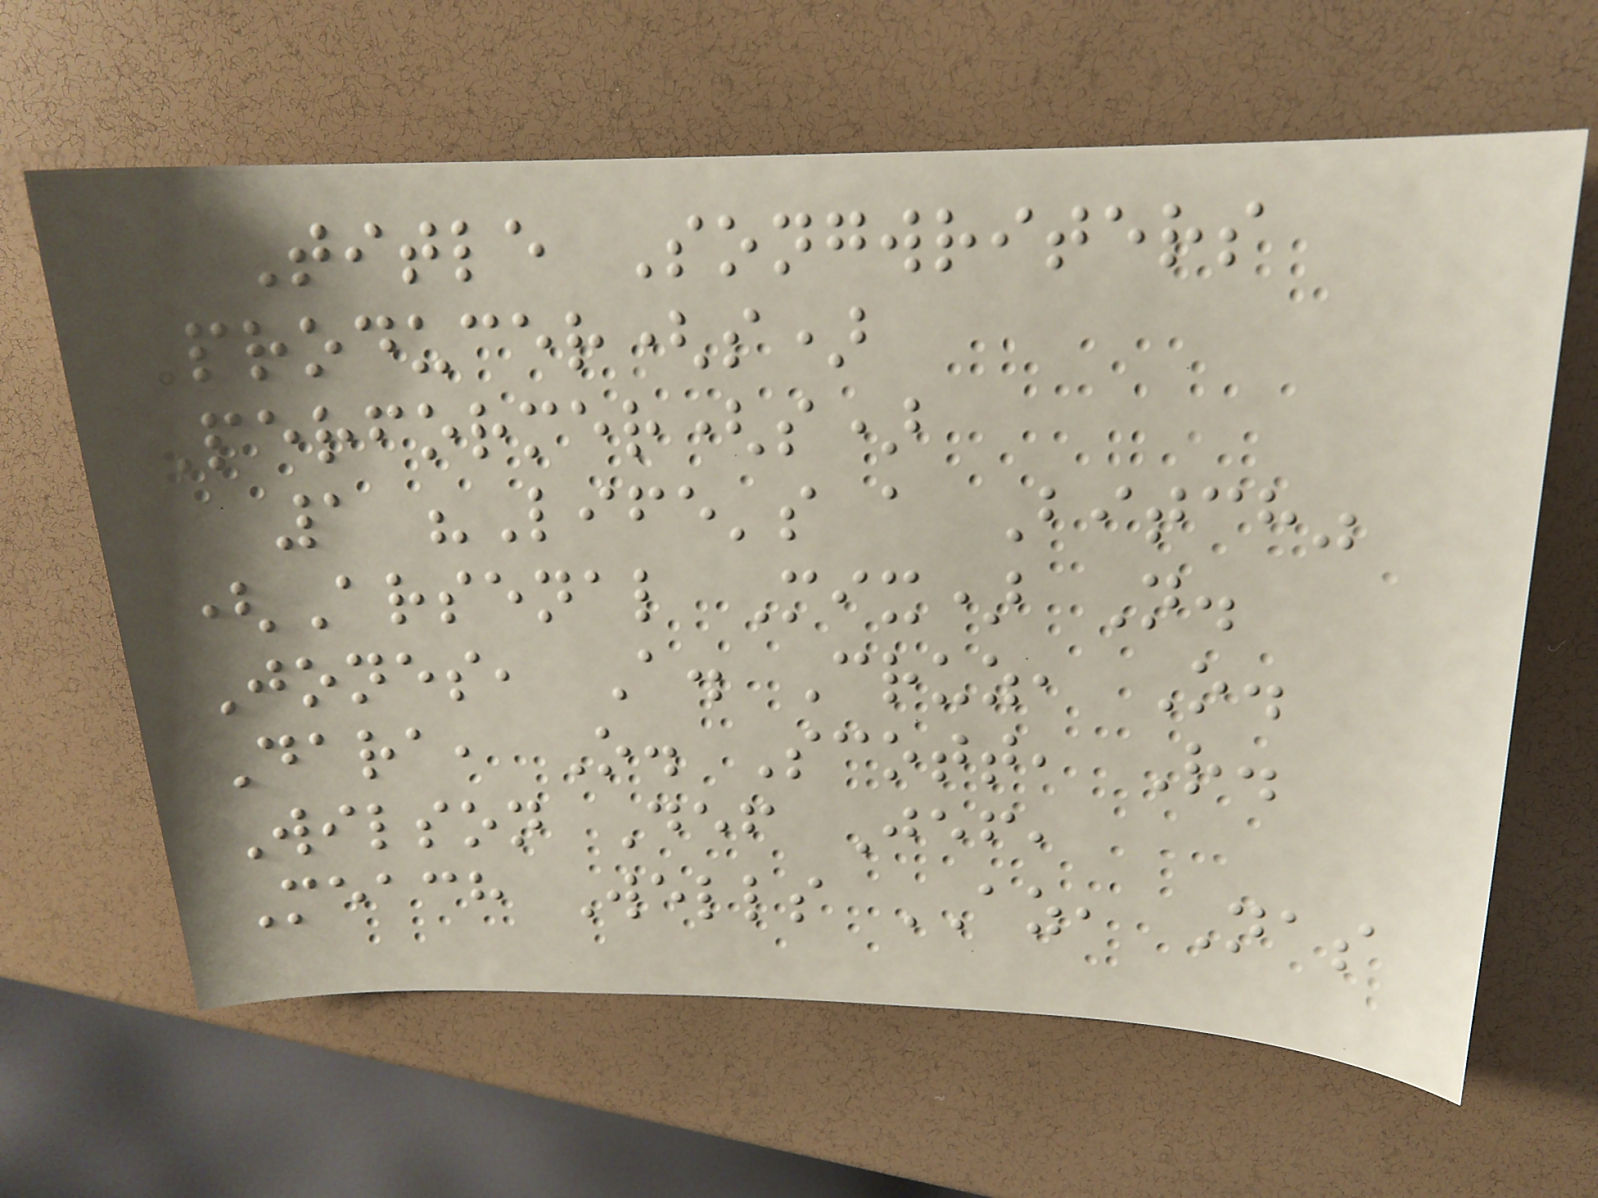Title Songwriters
Producer(s)
Performer(s)
1 "Life's a Bitch"
(Arsenal Mix) N.
Jones, A. Cruz, O.
Dara, O. Scott, R.
Wilson Def Jef,
Meach Wells AZ, Nas
